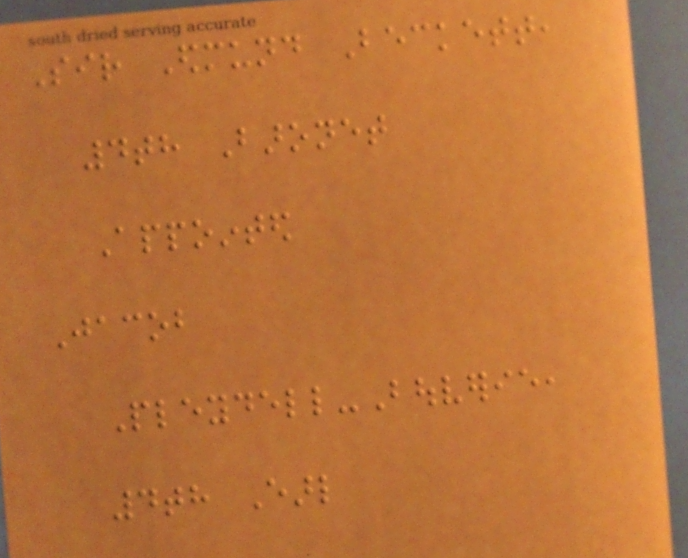Sir Edmund Beckett,
4th Baronet
Appointed
Jacob
Pleydell-Bouverie,
4th Earl
